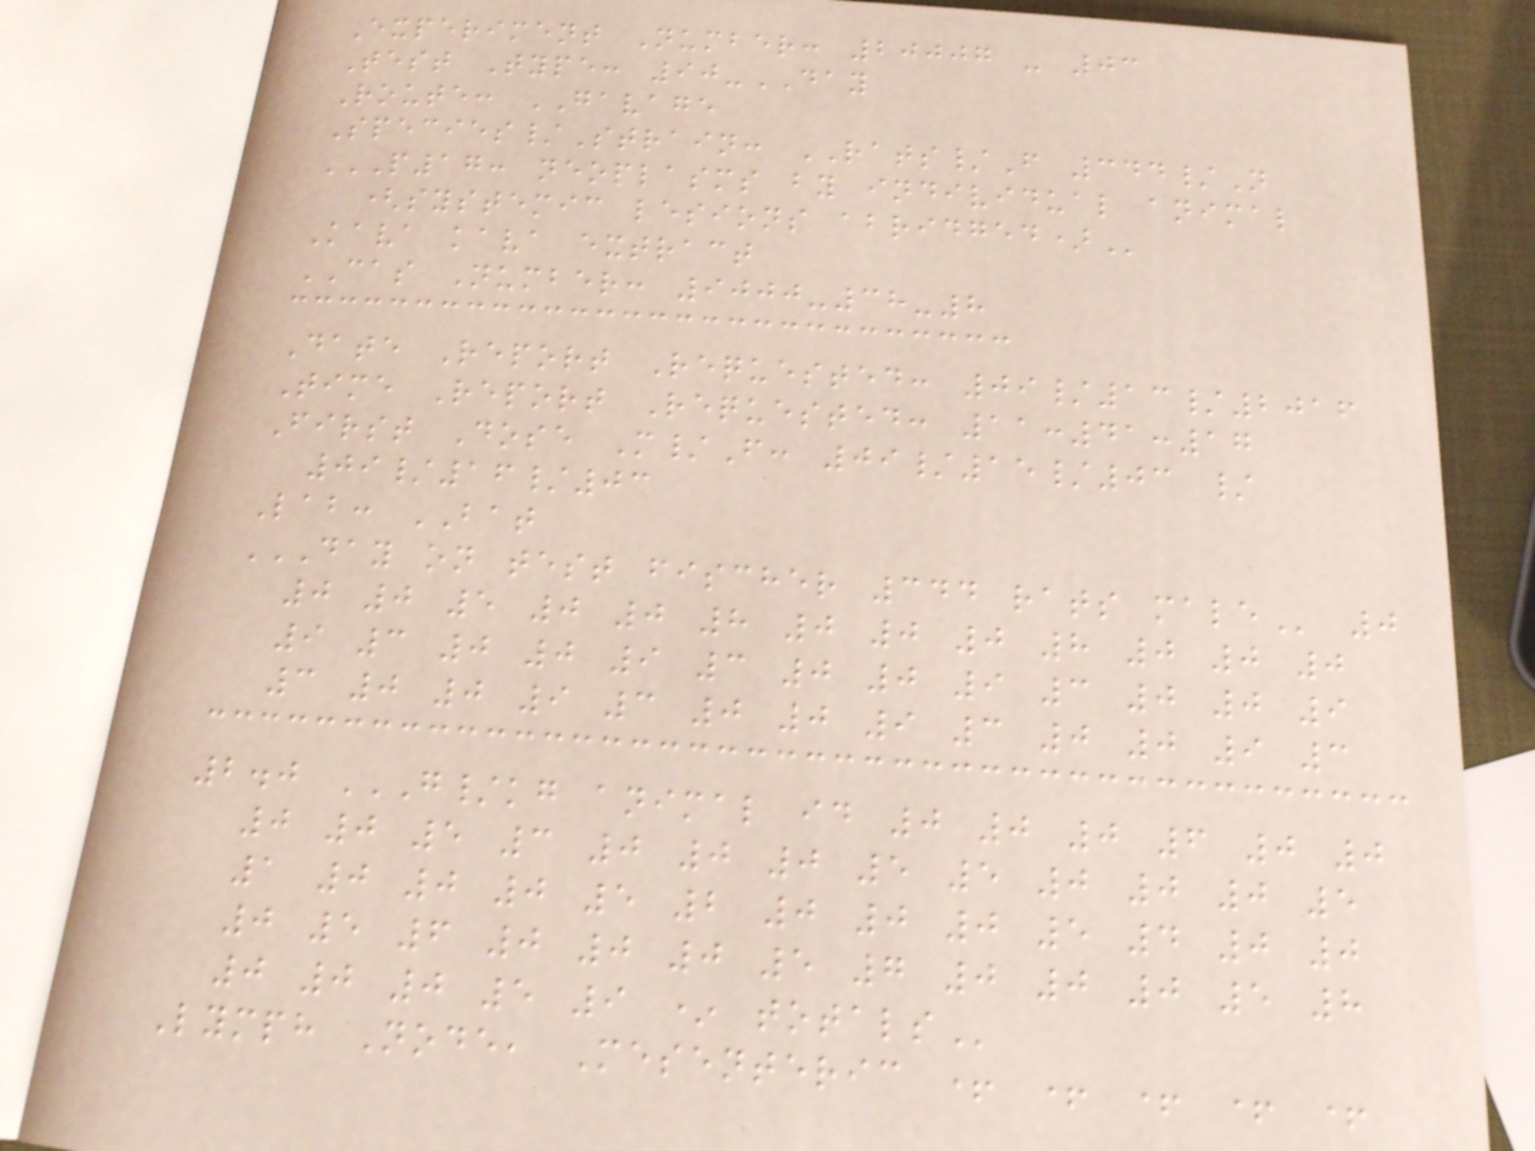Experiment Number: 20007 - 03
Test Type: 90-DAY
Route: GAVAGE
Species/Strain: RATS/F 344/N
P17: NEOPLASMS BY INDIVIDUAL ANIMAL
(SYSTEMIC LESIONS ABRIDGED)
Kava kava extract
CAS Number: 9000-38-8
Date Report Requested: 09/13/2016
Time Report Requested: 11:41:17
First Dose M/F: 09/15/03 /
09/16/03
Lab: BAT
DAY ON TEST FISCHER 344 RATS MALE 0
0 0 5 0 0 8 0 0 0 8 0 0 0
9 3 0 0 9 3 0 0 9 3 0 0 9
3 0 0 9 3 0 0 9 3 0 0 9 3
2.0 G/KG ANIMAL ID 0 0 0 6 0 0
0 0 5 3 0 0 0 5 5 0 0 0 5
1 0 0 0 5 2 0 0 0 5 4 0 0
0 5 6 0 0 0 5 7 0 0 0 5 8
0 0 0 5 9 * TOTALS
Lymph Node, Mesenteric + + + + +
